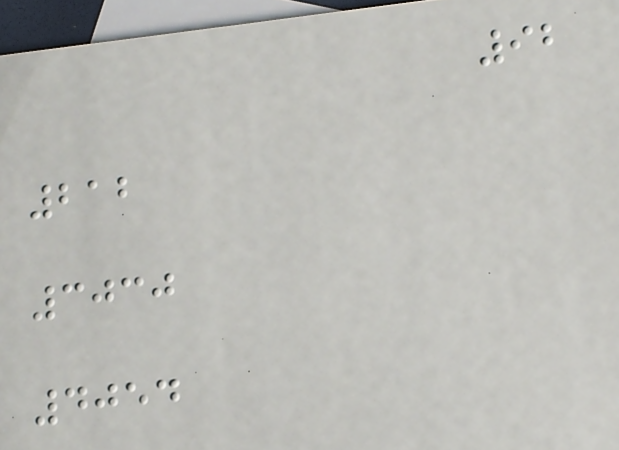92
212
3030
4054
